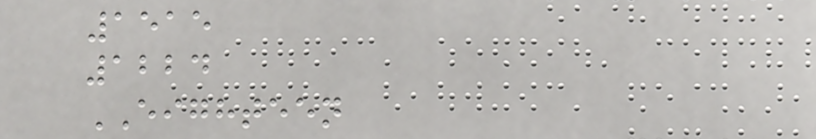1515
1224
EIGHTEEN
